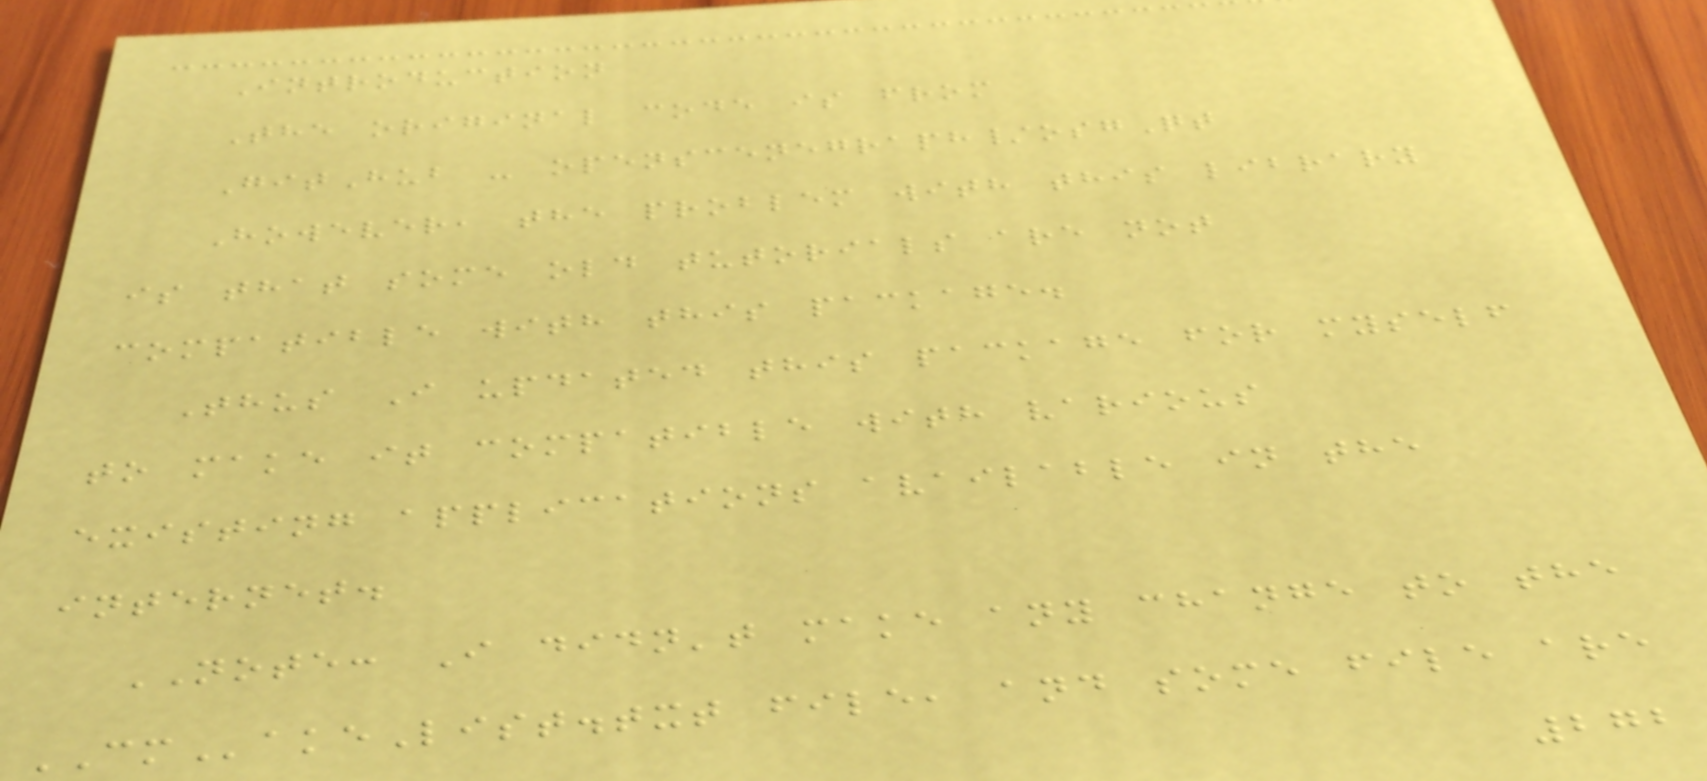Introduction
The original code is from
GitHub - openscenegraph/osgQt
However, the problem with this library
is that some old tutorials are not
compatible with this package.
Thus I updated this package for myself
to make it compatible with various
existing applications available in the
internet.
NOTE: I didn't make any change to the
CMakeList.txt file, and some file are
272
